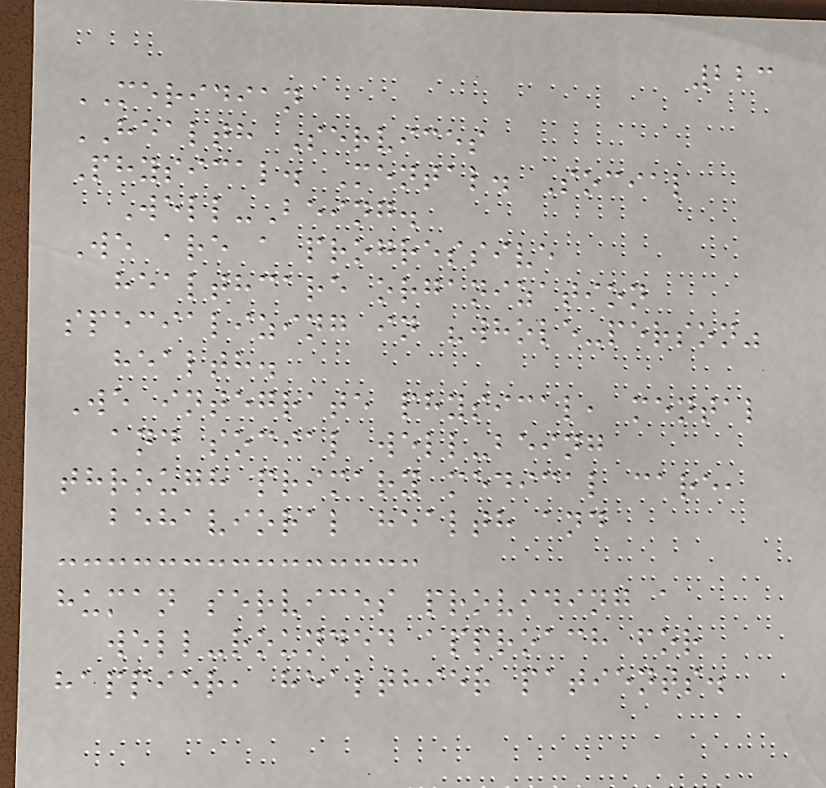223
MERIDIAN
HEALTH Services
Physical. Mental. Social
Well-Being.
We are a progressive
healthcare organization
specializing in "whole-person"
health.
We integrate physical, mental
and social well-being
through primary medical care,
behavioral health and
human services providing a
well-rounded approach for
happier, healthier patients.
